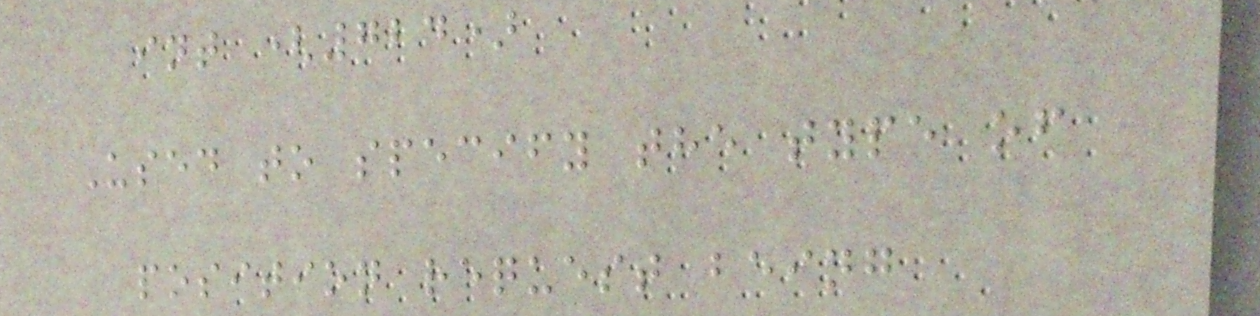int (724)
Used to specify the type of
position request being
